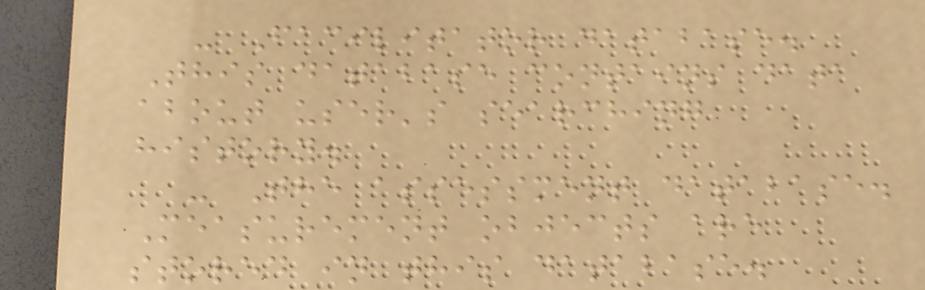- Facilitator database.
This database contains data
about user's searching
history.
- The assessment database.
Measurement objects are
stored in this database.
